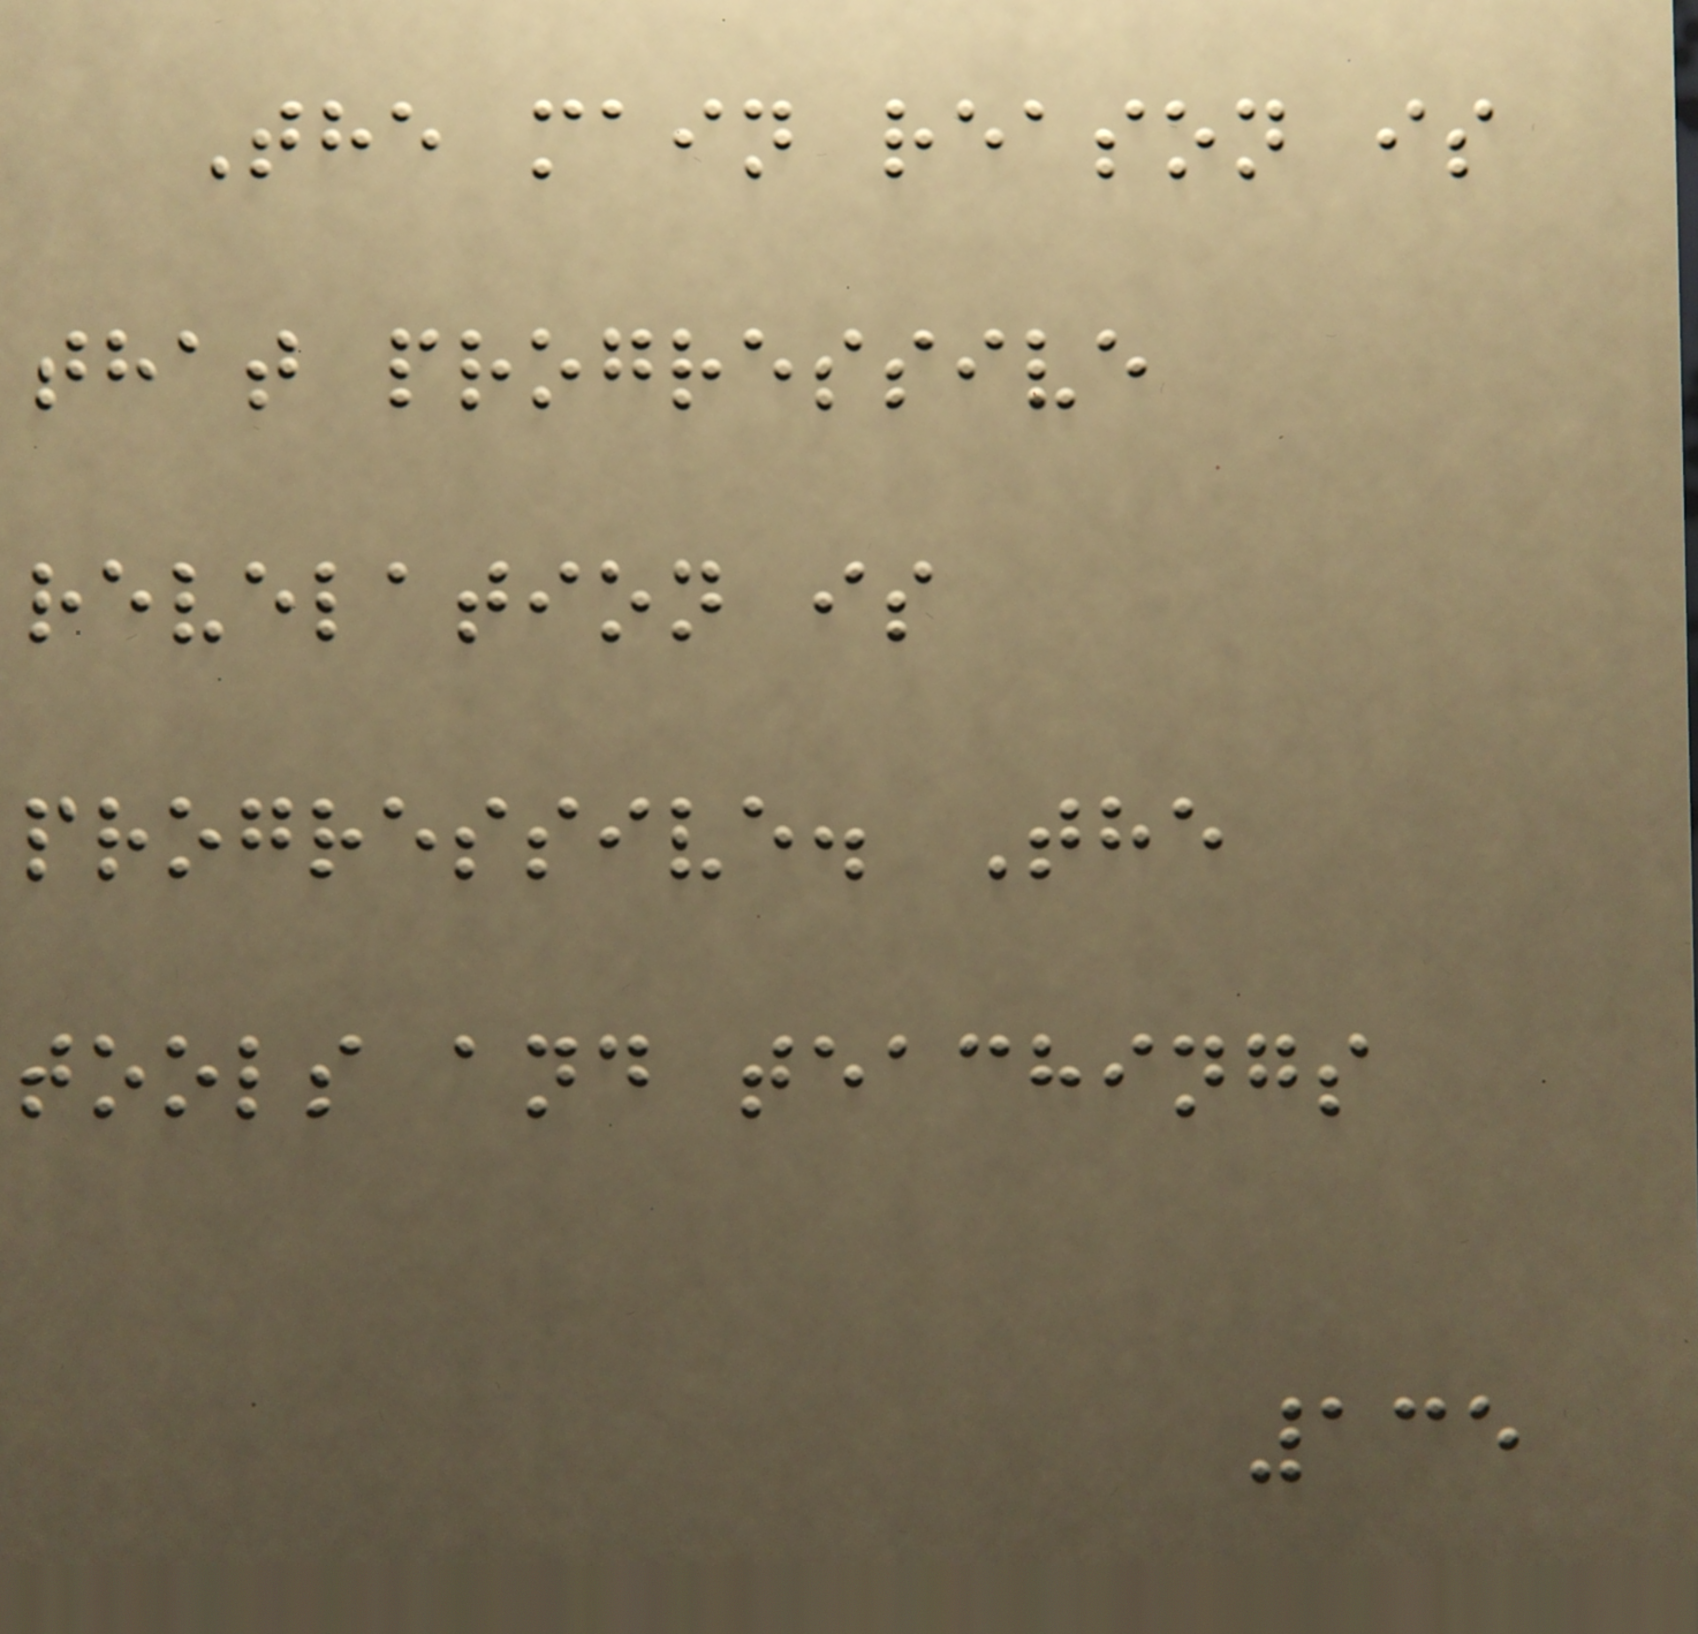The main reason is
that progressive
revelation is
progressive. The
tools and teachings
135
